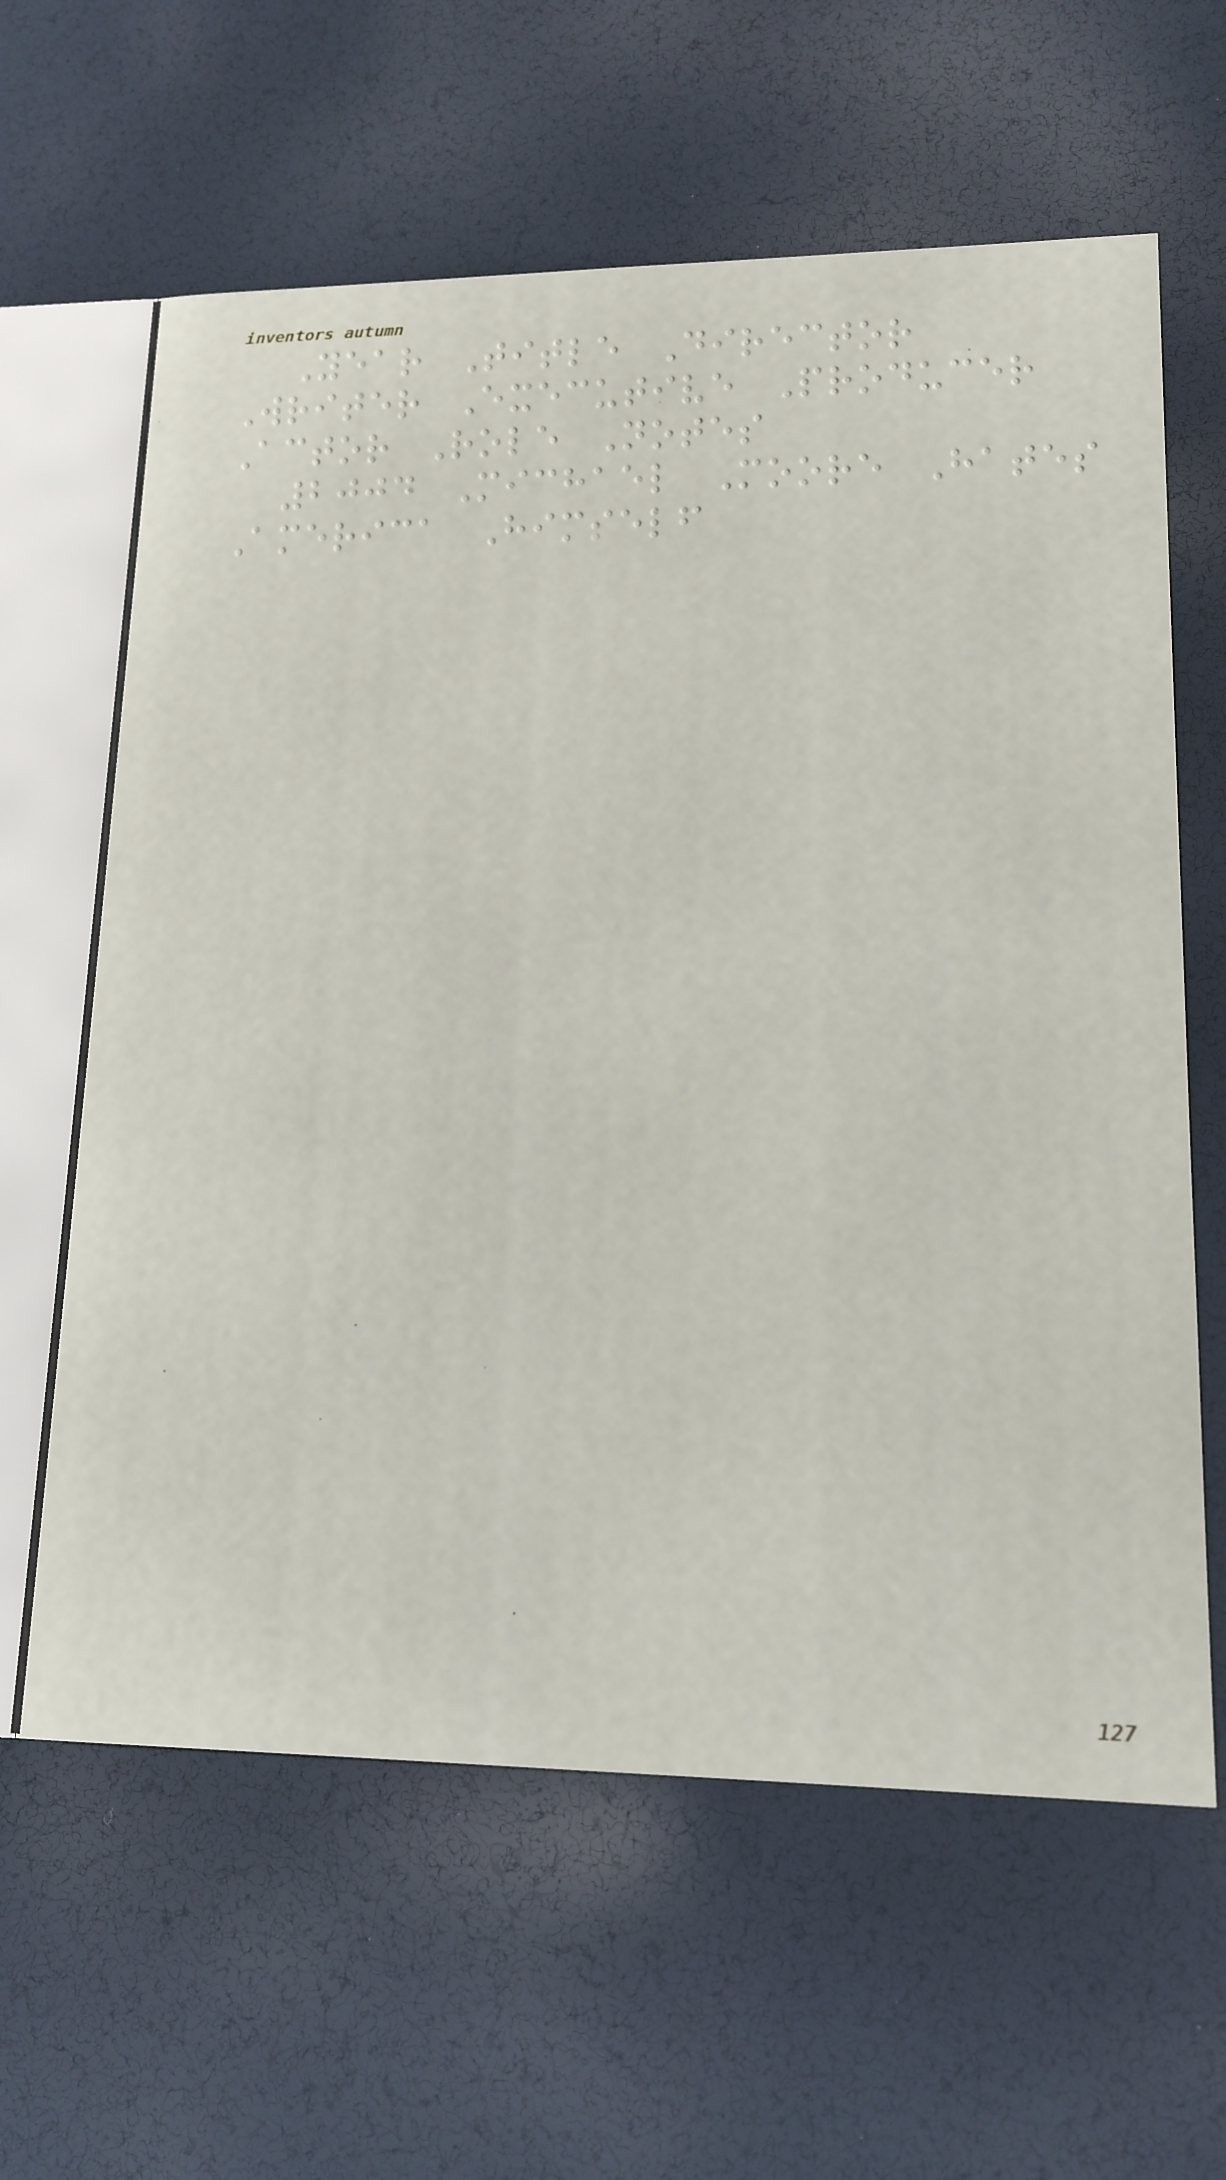Year Title Director
Writer Executive Producer
Actor Role Notes
2004 Michael Moore Hates
America Himself
